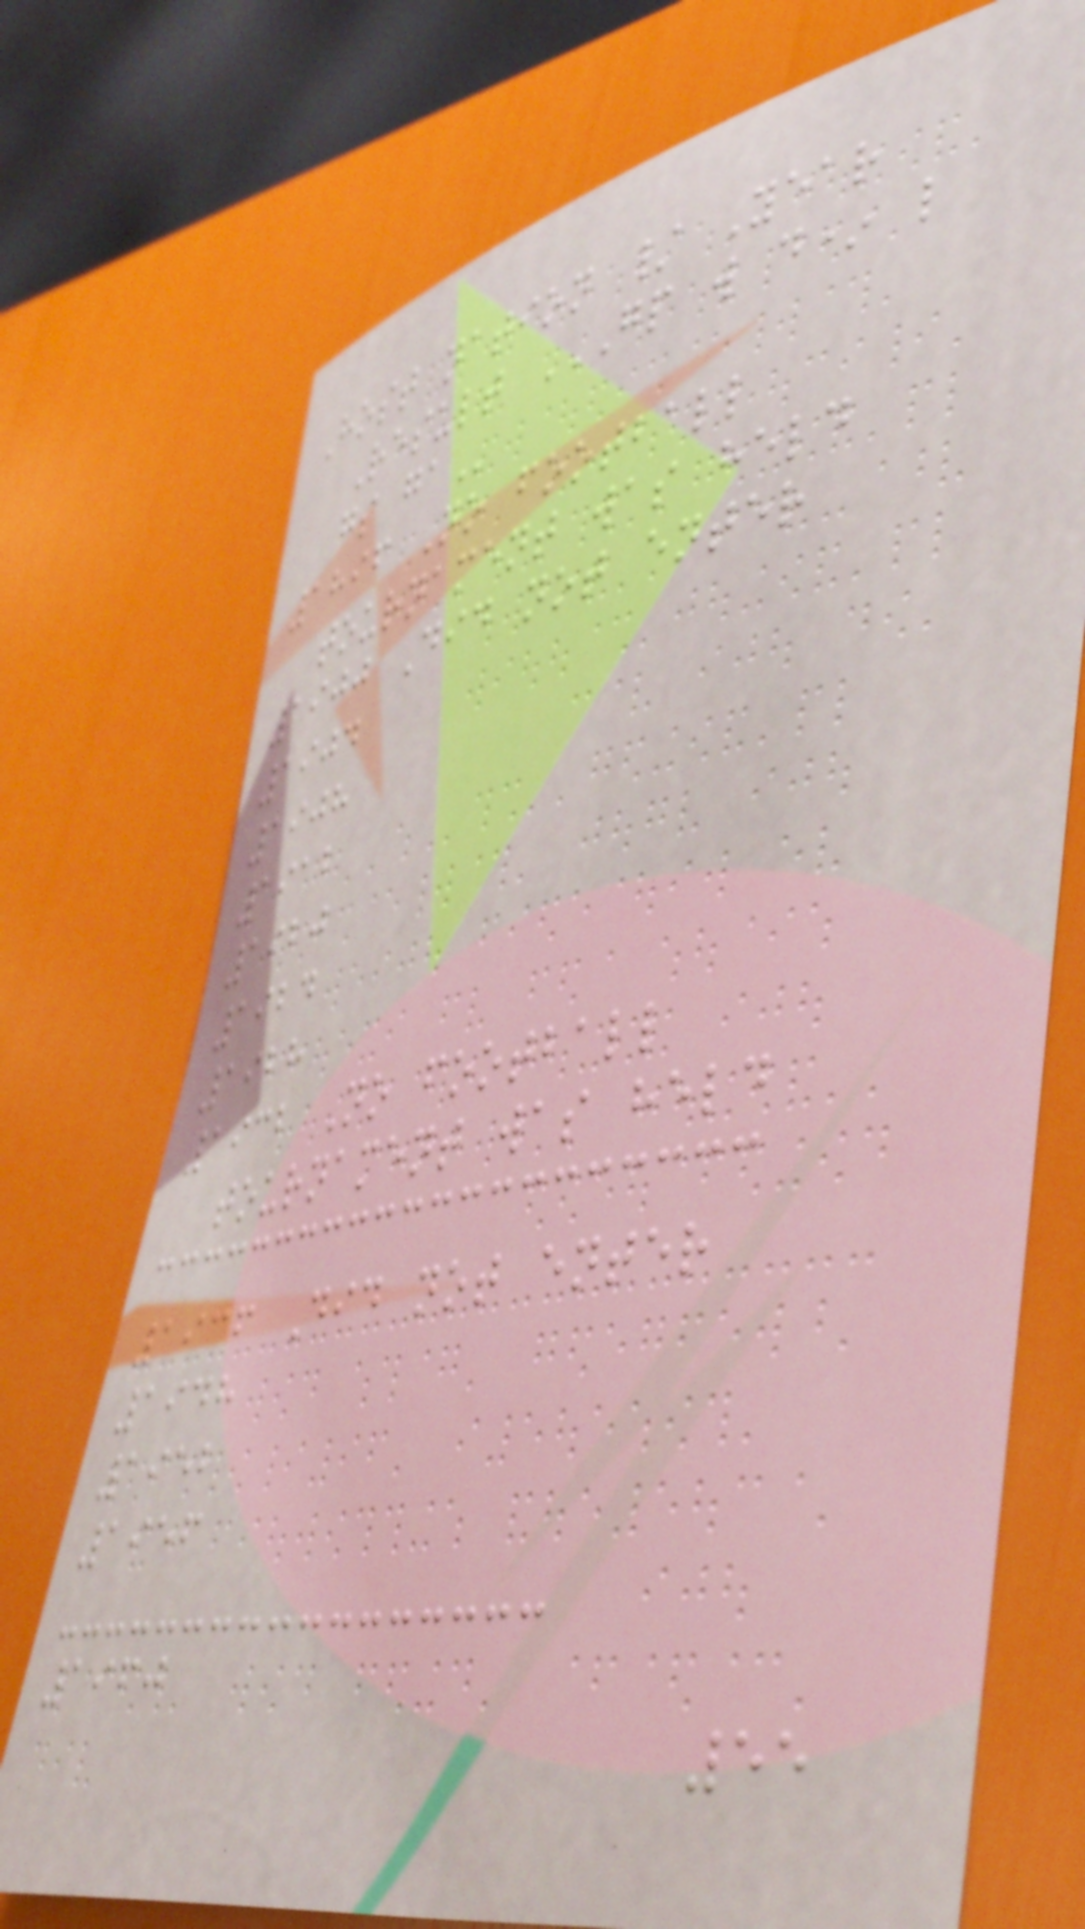Host nation / Year
Result GP W D* L
GS GA
1896 No football
tournament was held
1900 Did not enter
1904
1908
1912
1920
1924
1928
1932 No football
tournament was held
1936 Did not enter
1948
1952
1956
1960
55
